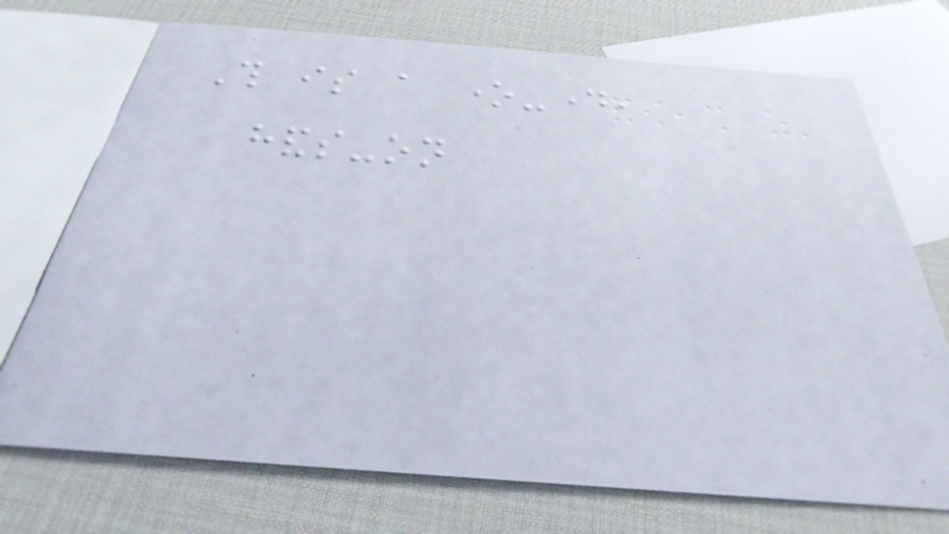This is a one-day,
hands-on
